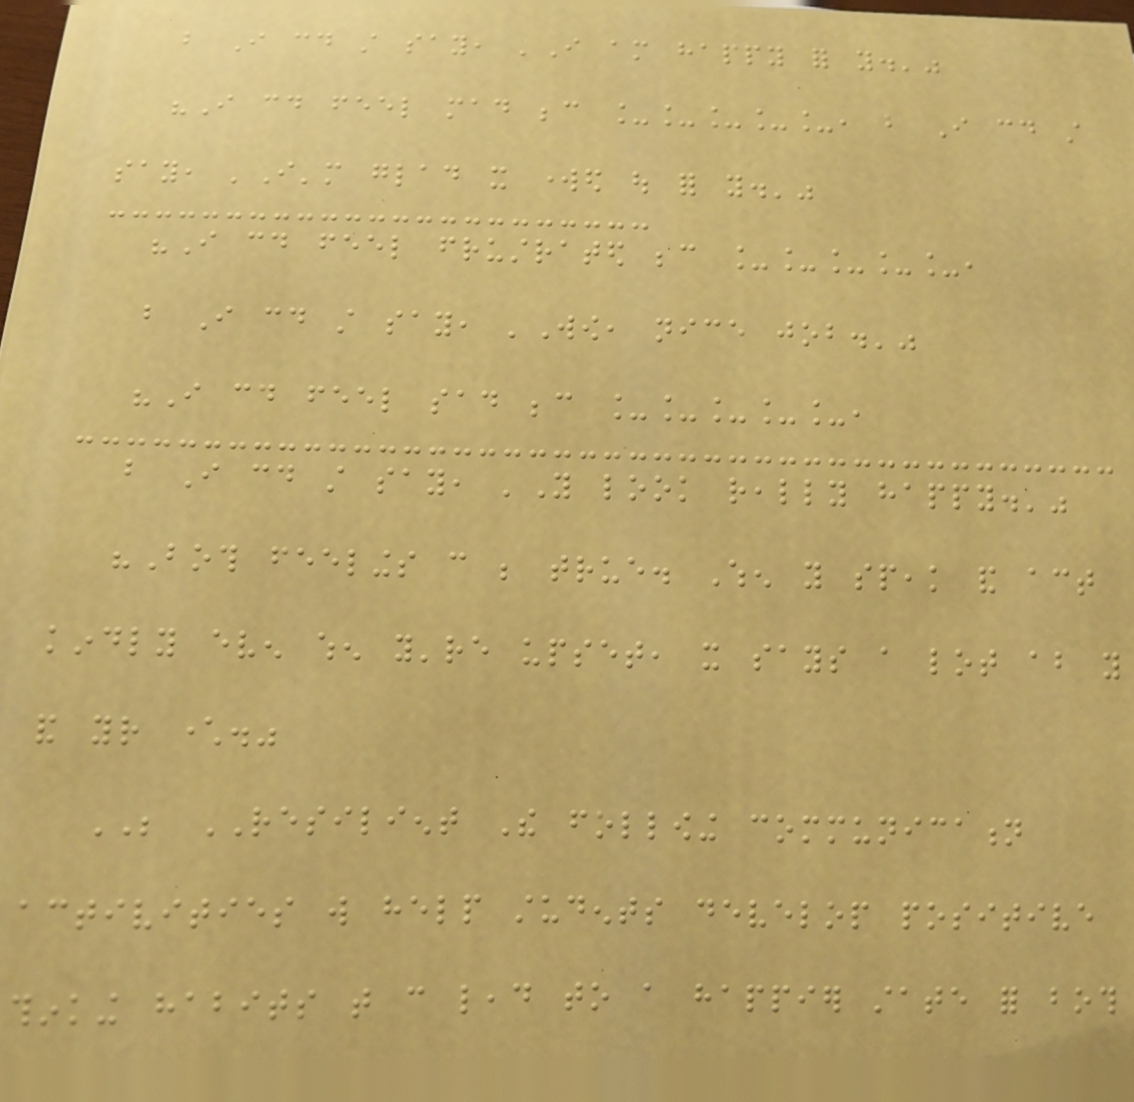but I could still say, 'I am happy for you.'"
"I could feel mad because _____, but I could still
say, 'I'm glad it worked out for you.'"
"I could feel frustrated because _____,
but I could still say, 'Wow, nice job.'"
"I could feel sad because _____,
but I could still say, 'You look really happy.'"
"Both feelings can be true. When you speak and act
kindly even when you're upset, it says a lot about you
and your character."
BE RESILIENT The following communication
activities will help students develop positive
thinking habits that can lead to a happier state for both
